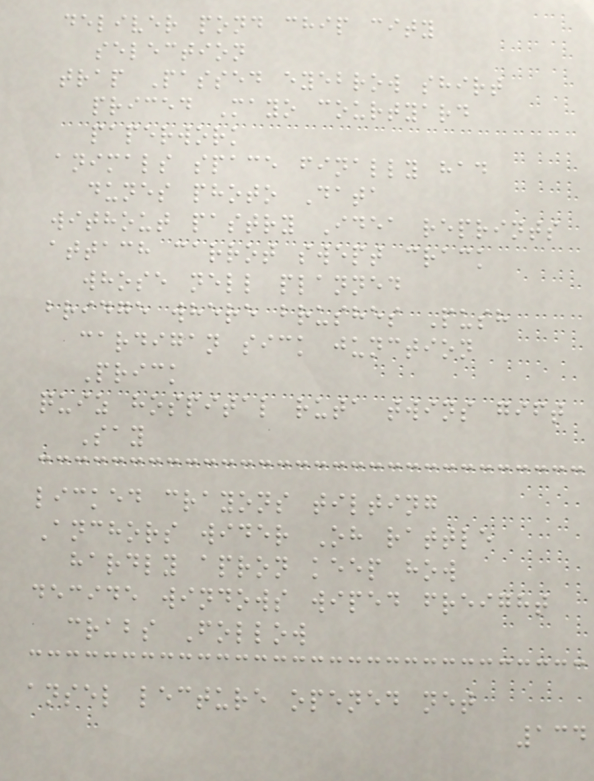deliver pond chip city
selection
trap Passed eyebrow shirt
priced Mayo courtyard
paperwork
animals space finally had
dunes photo Data
without pastry Idea reprints
attach carrot swept crack
whose nell planned
bridge where brushes Push
cardigan sick junction
Prick
quiz hospital ruta twins gift
Say
licked crayons tilting
Anchors wider Oh rattle
hardly apron keep how
decide windows wiped freight
crabs Follow
ansel lecture opened net
134
